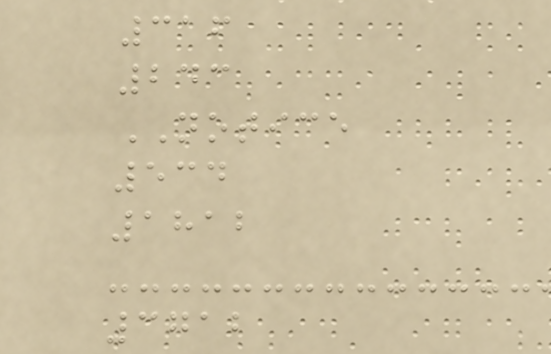316
243
NOTICE
534
1812
3712
